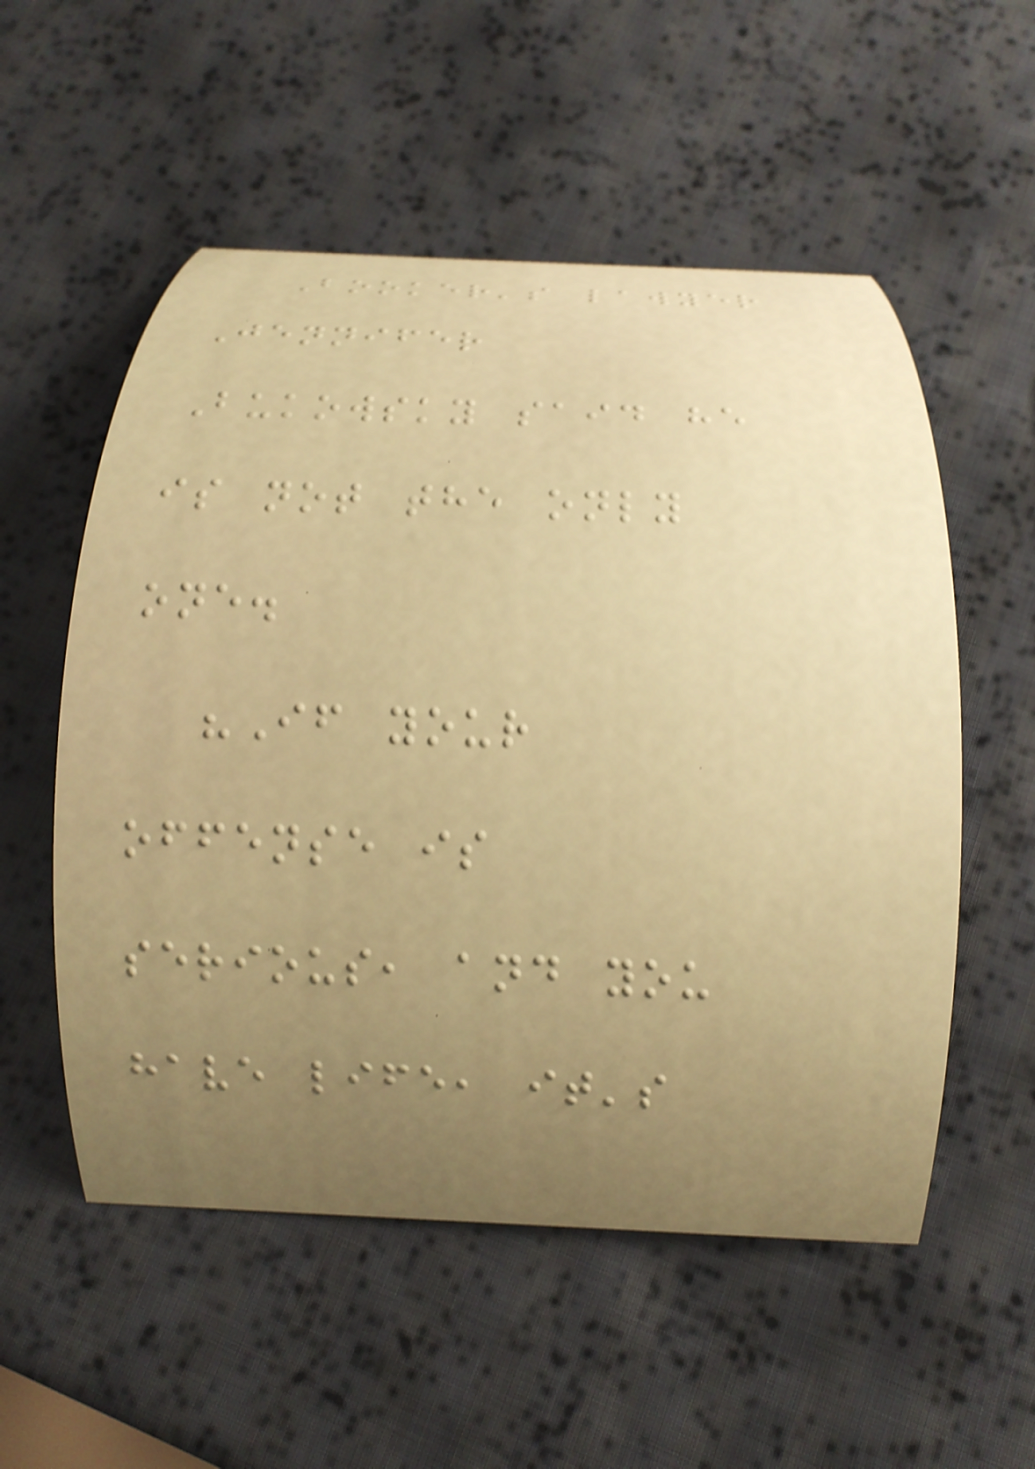Booker's lawyer
Jennifer
Bukowsky said he
is not the only
one.
"If your
offense is
serious, and you
have life, it's
